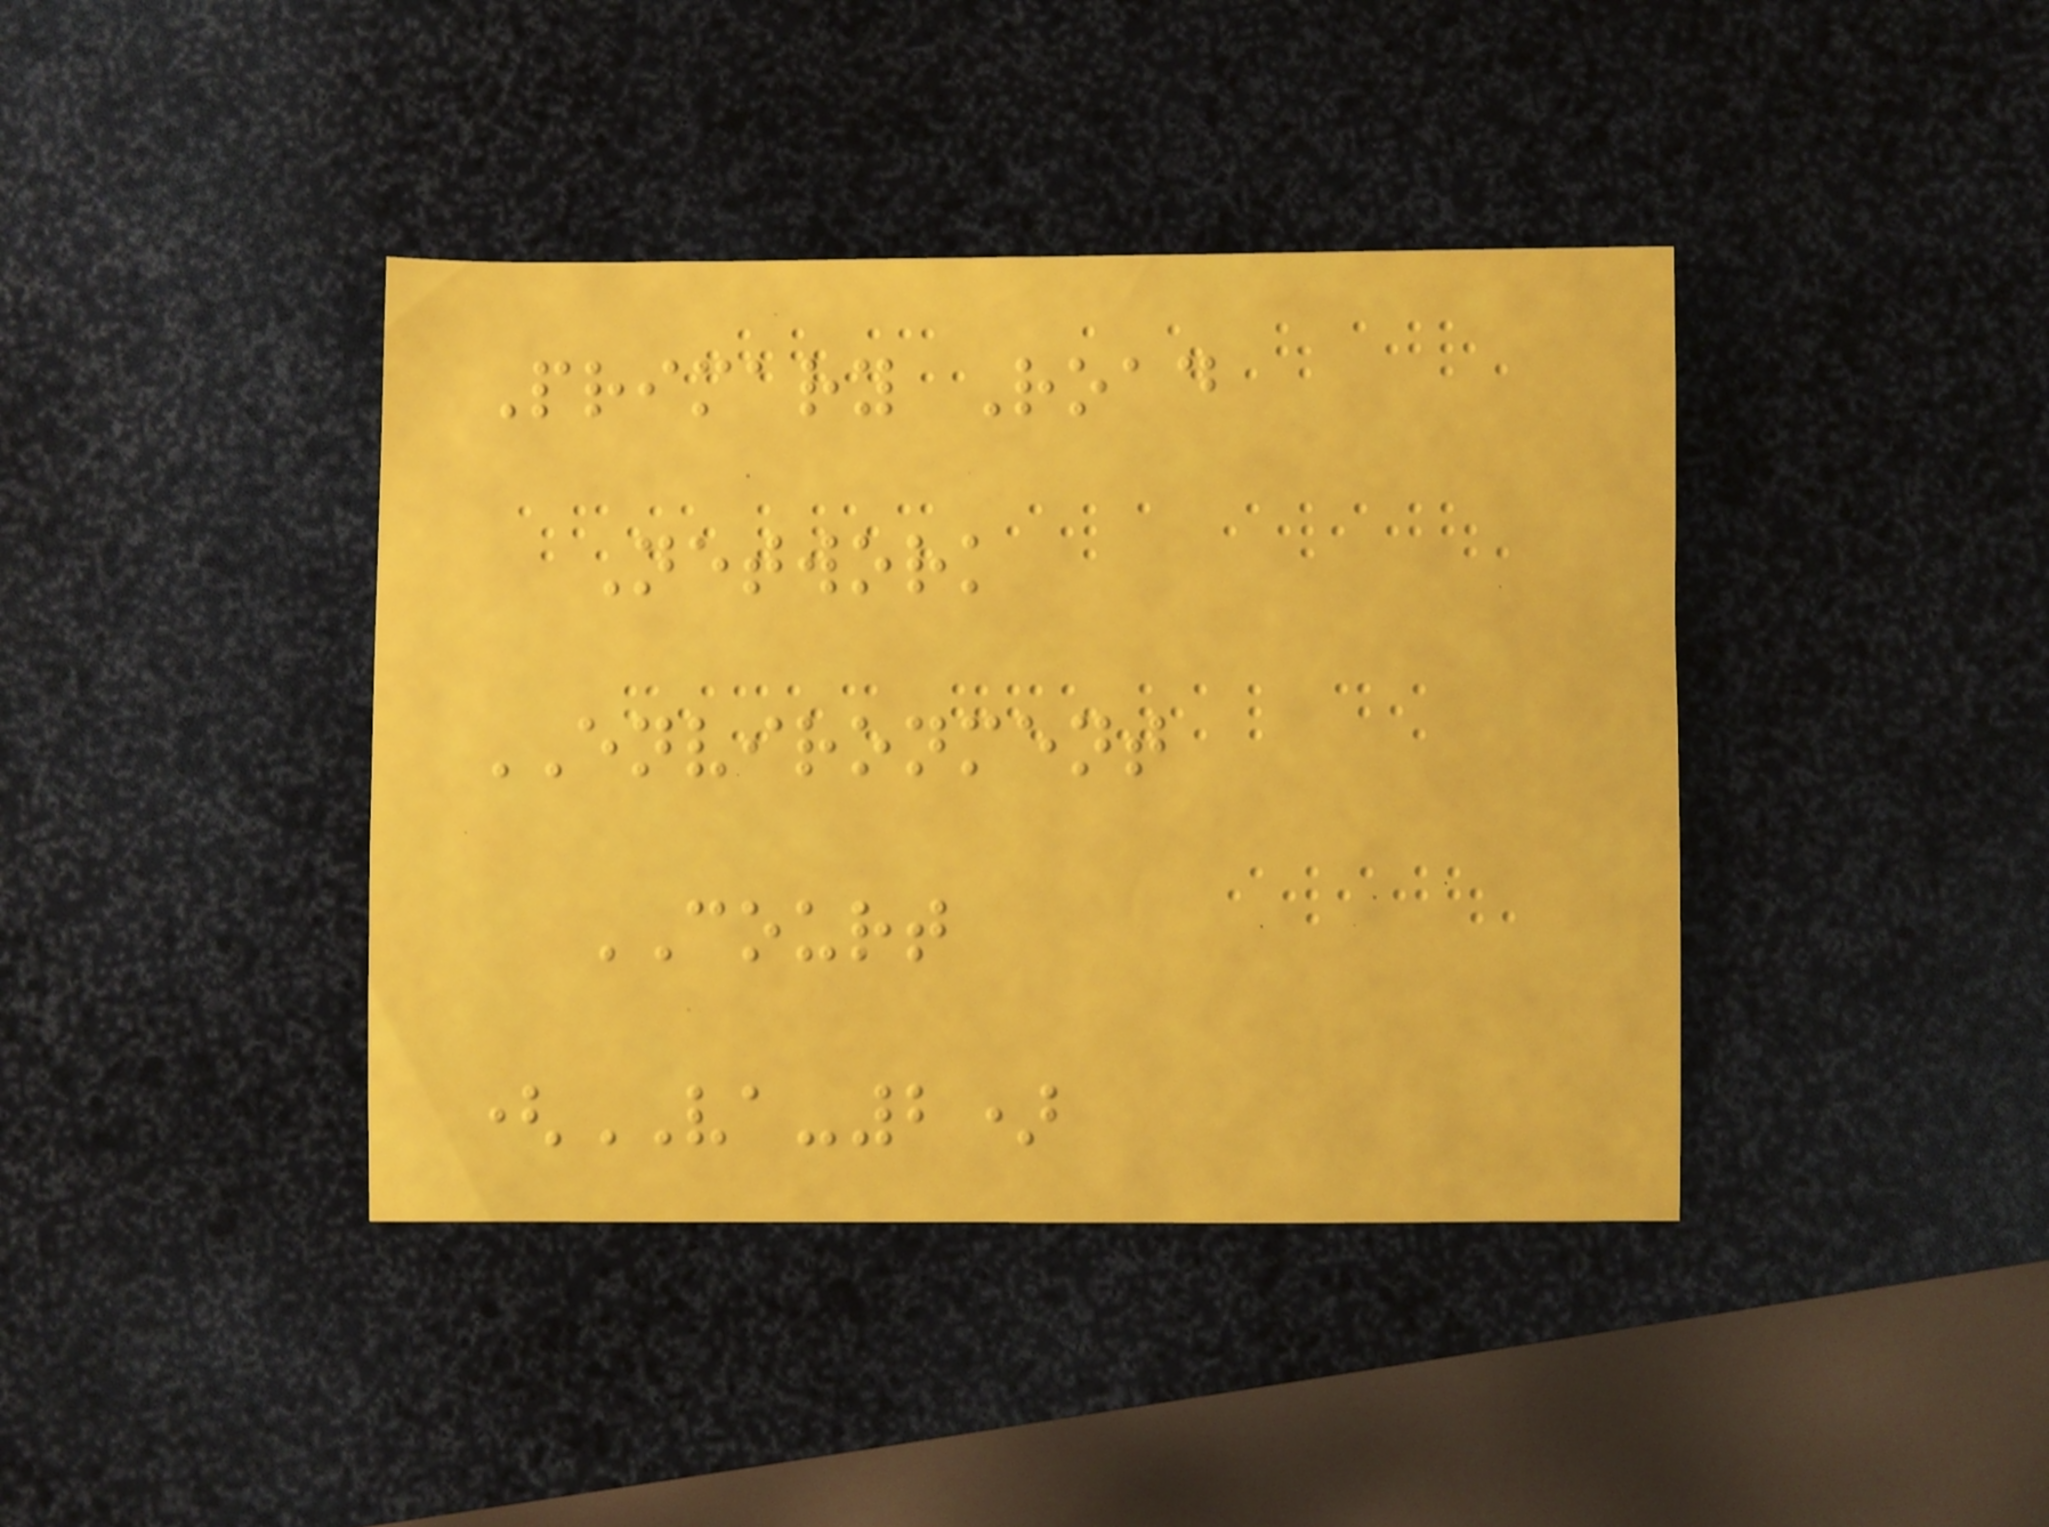Primary Road
Network
ENVIRONMENT
COURT
(VA-2)
